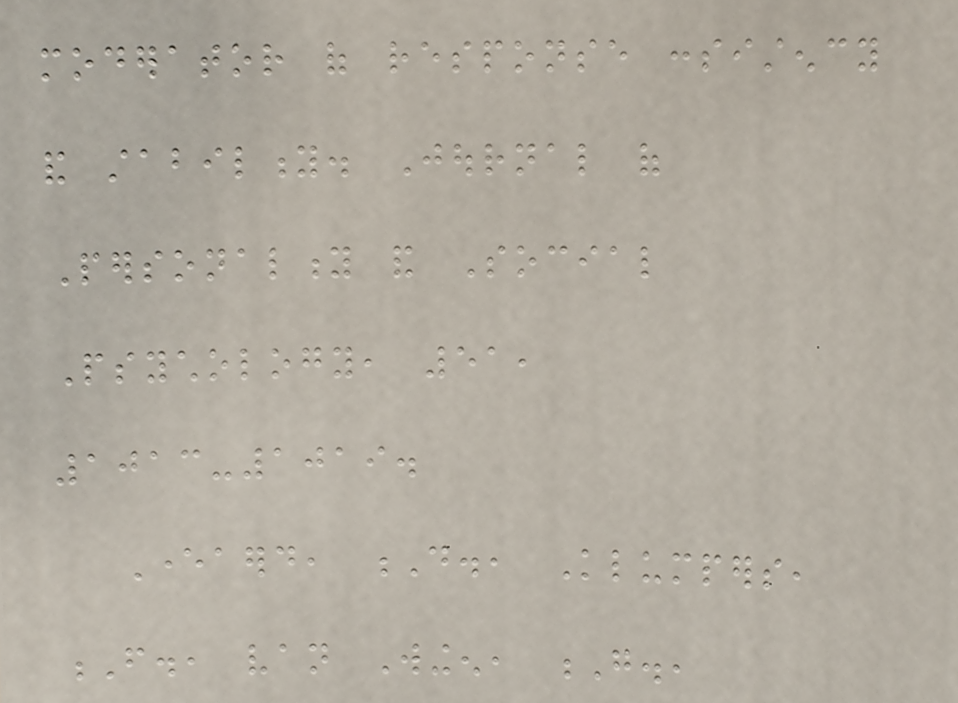moderator of response consistency
and stability. Journal of
Personality and Social
Psychology, 51,
1013-1019.
Everaerd, D., Klumpers,
F., van Wingen, G.,
